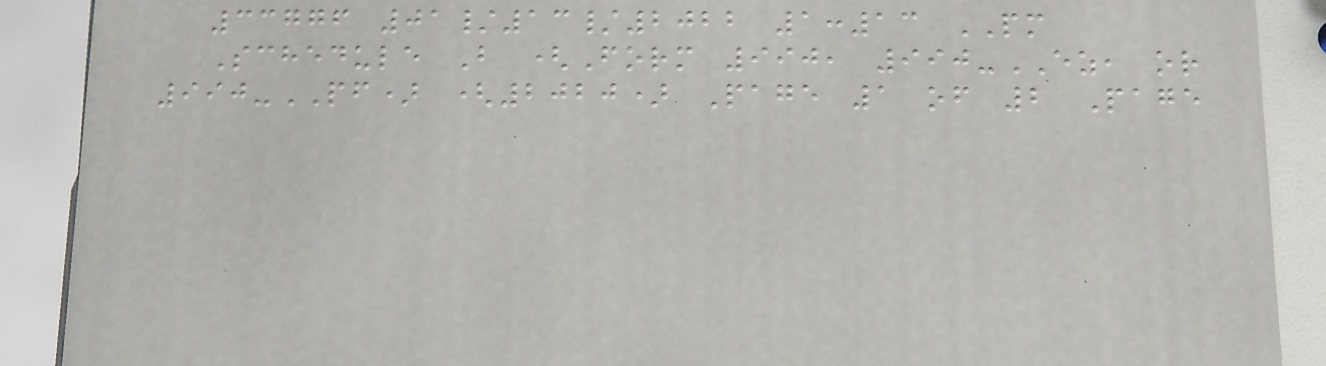33776 01/13/2022 1:13 PM
Schedule B (Form 990, 990-EZ, or
990-PF) (2020) Page 1 of 2 Page
